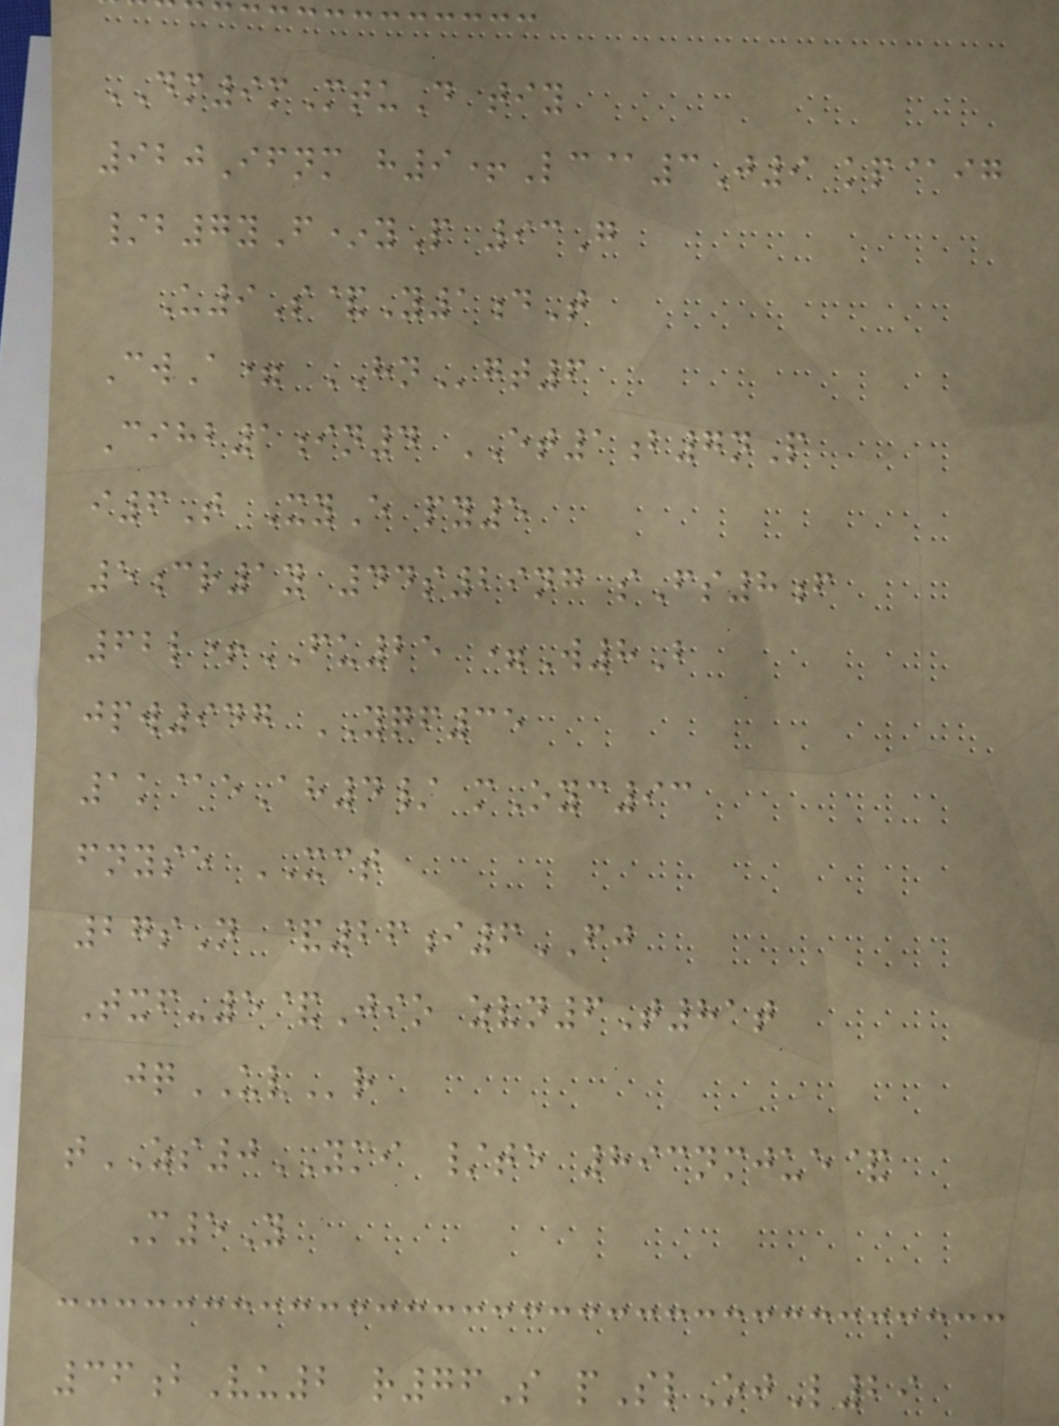DM9mMtuD tiy
920Ifnm h9+Lc@3J9 kp@ig
/b7yF*yP 93G
U9S&Y1dT
CwA= HNgt6
Cihb1in4 ET1b7nP
i6T XyE py5
5cr1y 44s29ng sFs8f
62l+FU25 =W8B
jpw947 YQF35
1k@eAh4/ mOyc93
fnyse XCT
27sN &26i6FJ
Txf-5&Jio zvn6T81t
jqUVr
tZS0YMI /te 893nmjue&
M5Y
36bVu2 r76S pSlOjL29
